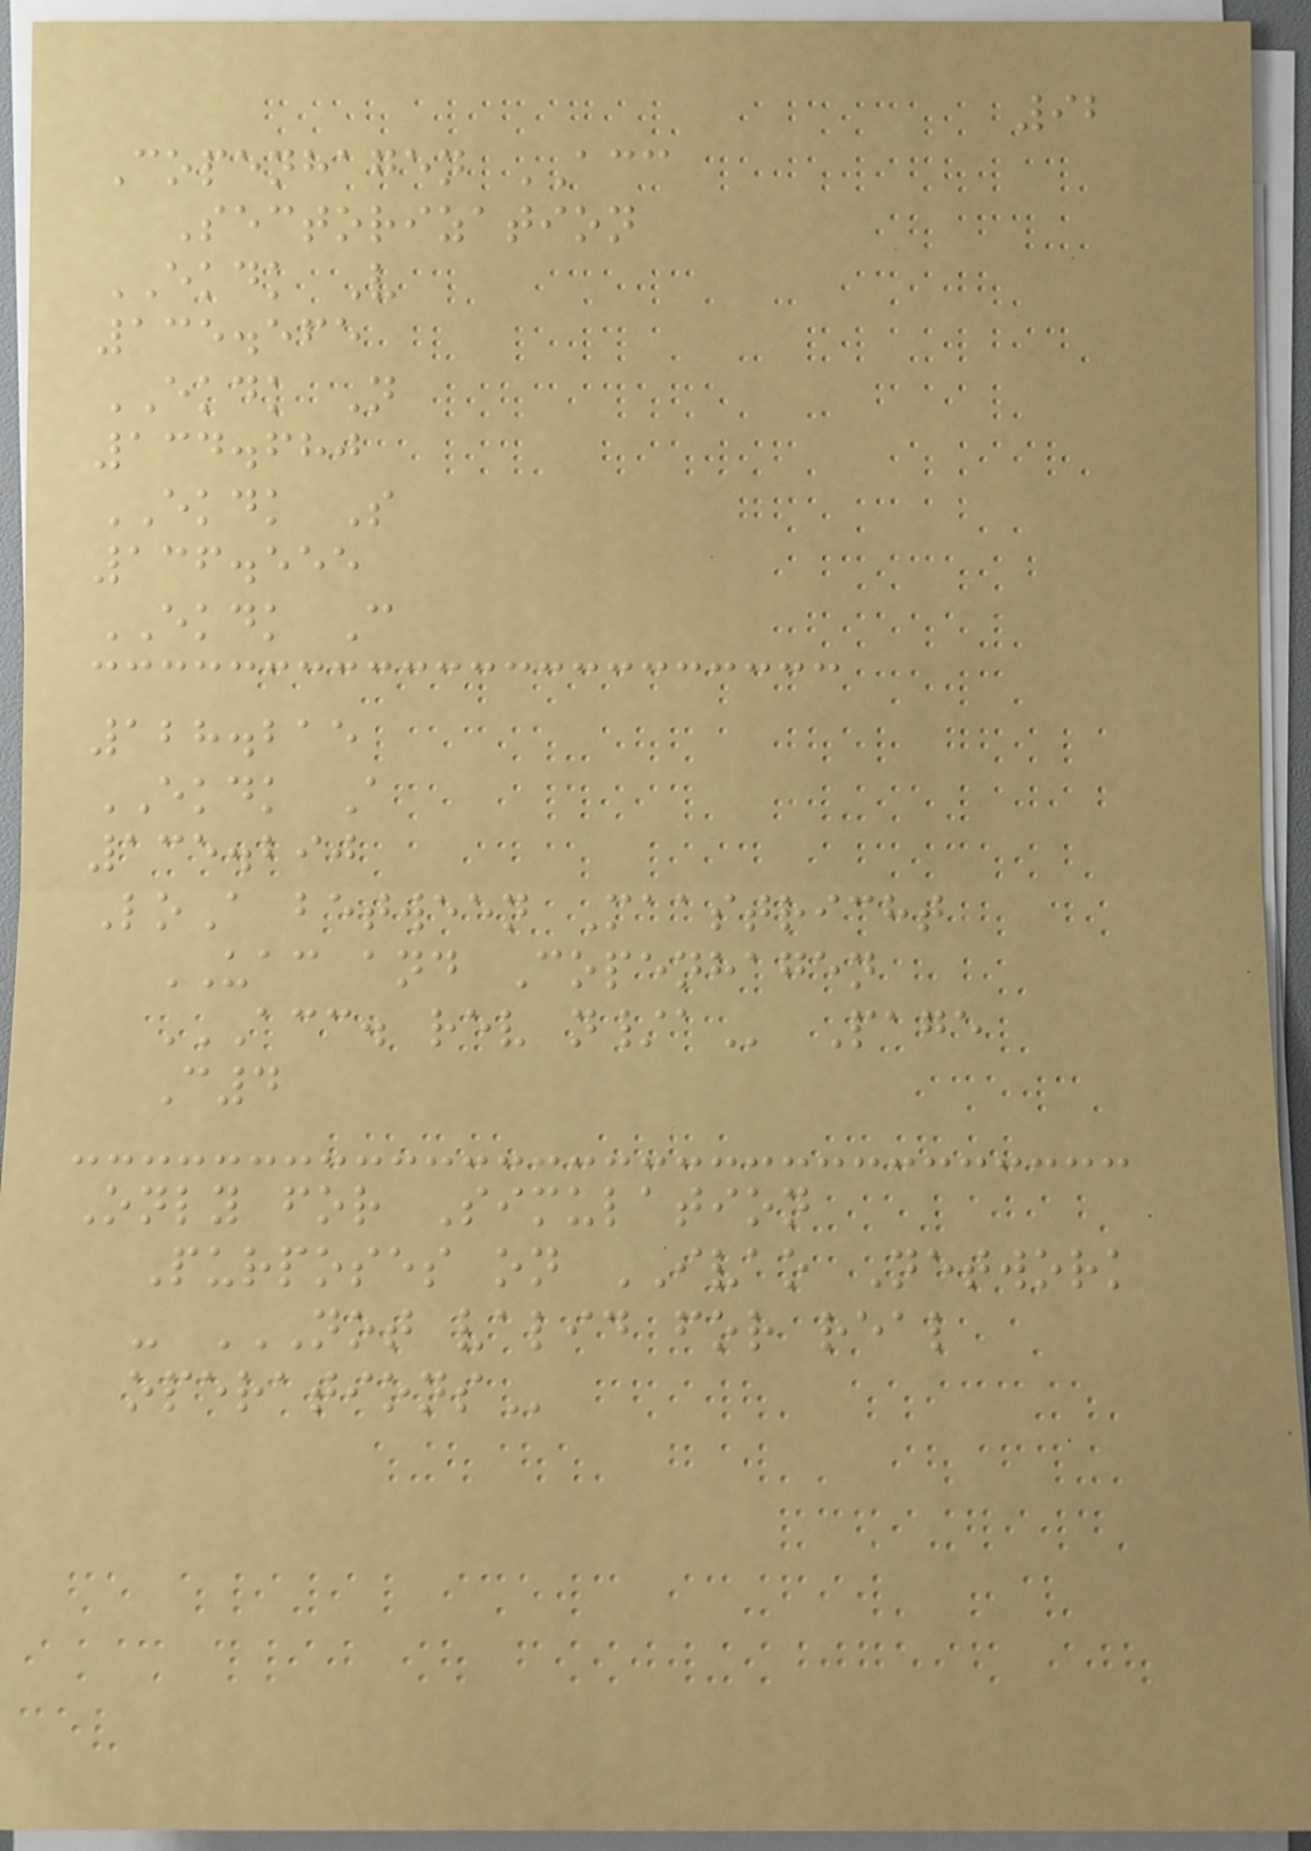92
Copenhagen ACC
Sectorization
EKDK V
135.565
EKDK N
134.680
EKDK S
136.555
EKDK C
128.215
EKDK A
135.290
LoA between Maastricht
UAC and Copenhagen
ACC. REV N/A Page
C4
Only for Simulation
Purposes on IVAO Network
- NOT VALID FOR REAL
OPERATIONS
